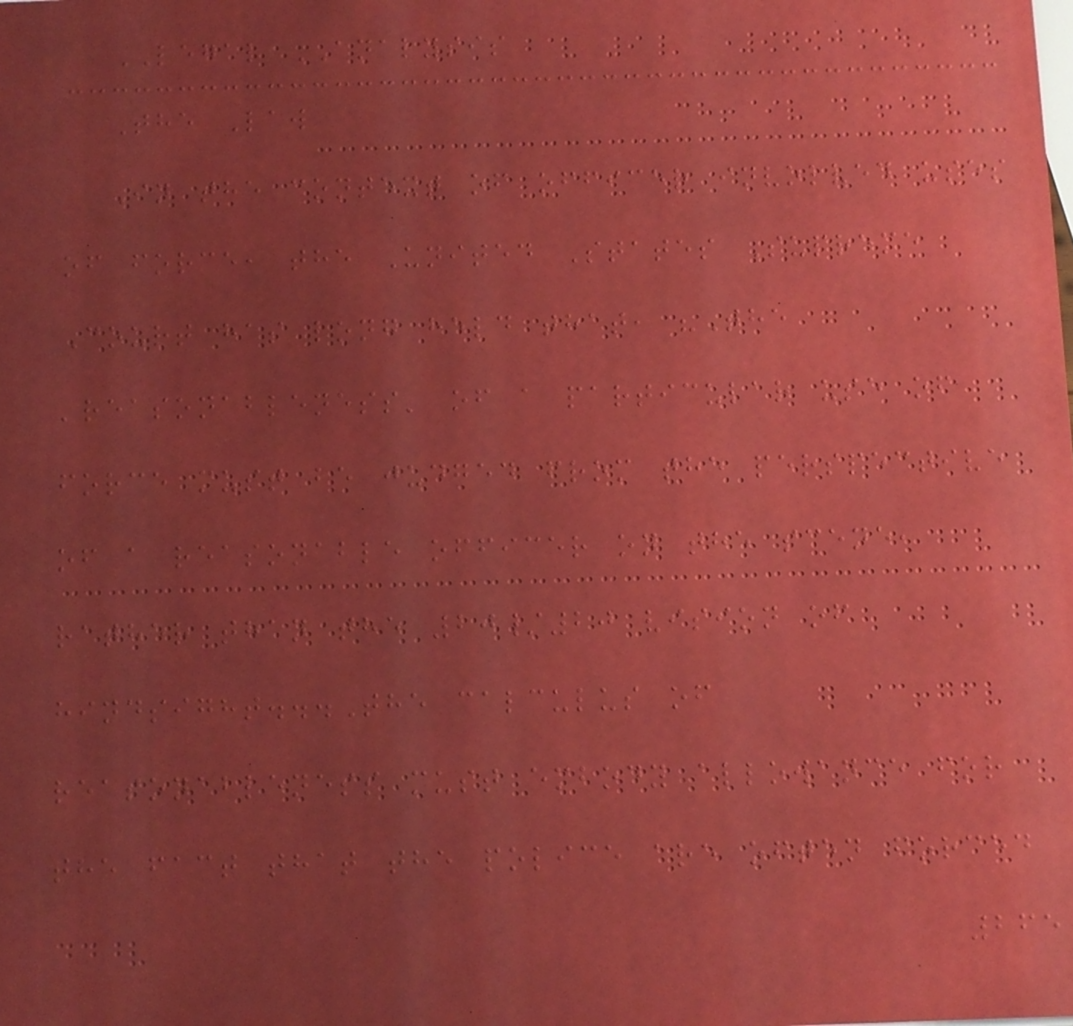LEGAL ANALYSIS
The Law
In the context of officer involved uses
of force, the United States Supreme
Court has long held that, "The
'reasonableness' of a particular use of
force must be judged from the perspective
of a reasonable officer on the scene,
rather than the 20/20 vision of
hindsight...The calculus of
reasonableness must embody allowance for
the fact that the police are often forced
265
